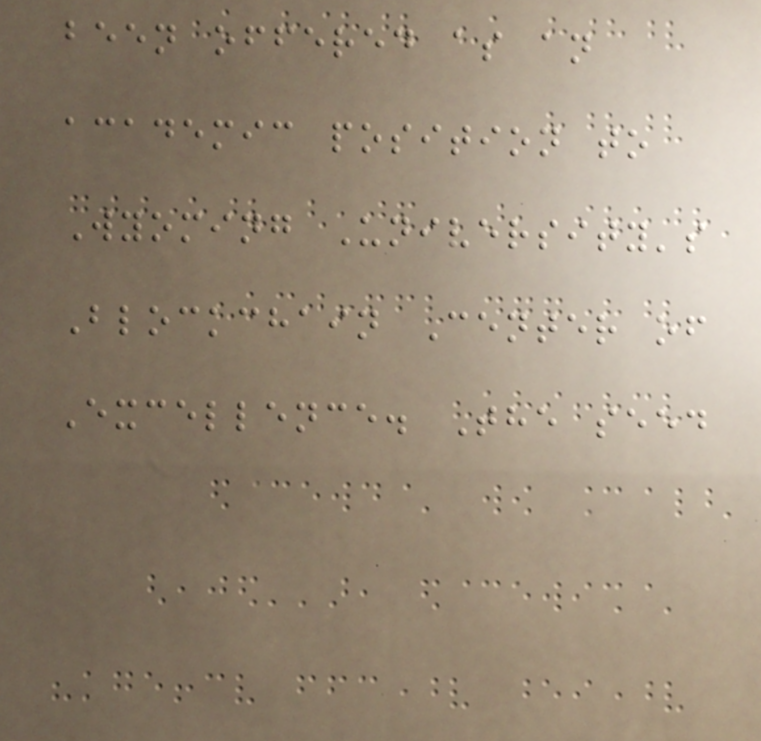been offered as an
academic position to
Wyoming University's
Blockchain Center of
Excellence. The seed
